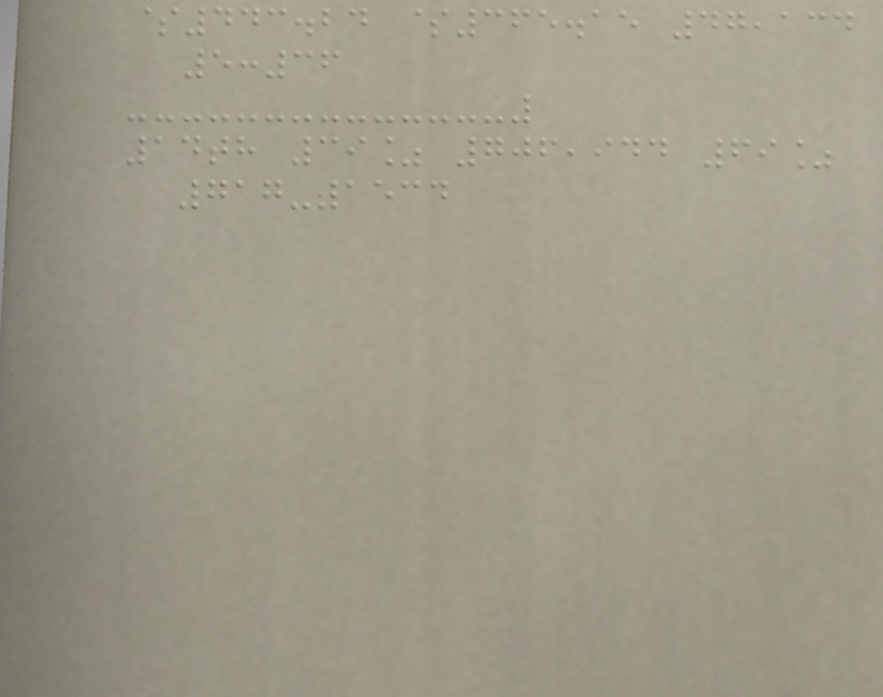$443.24 $365.15 47,134
5:36
14th 39% 706,944 69%
717-1534
